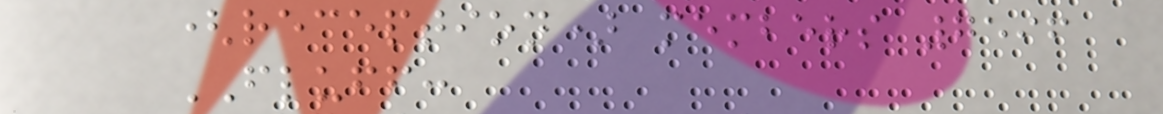(reception) members 7596
FLUFF:
